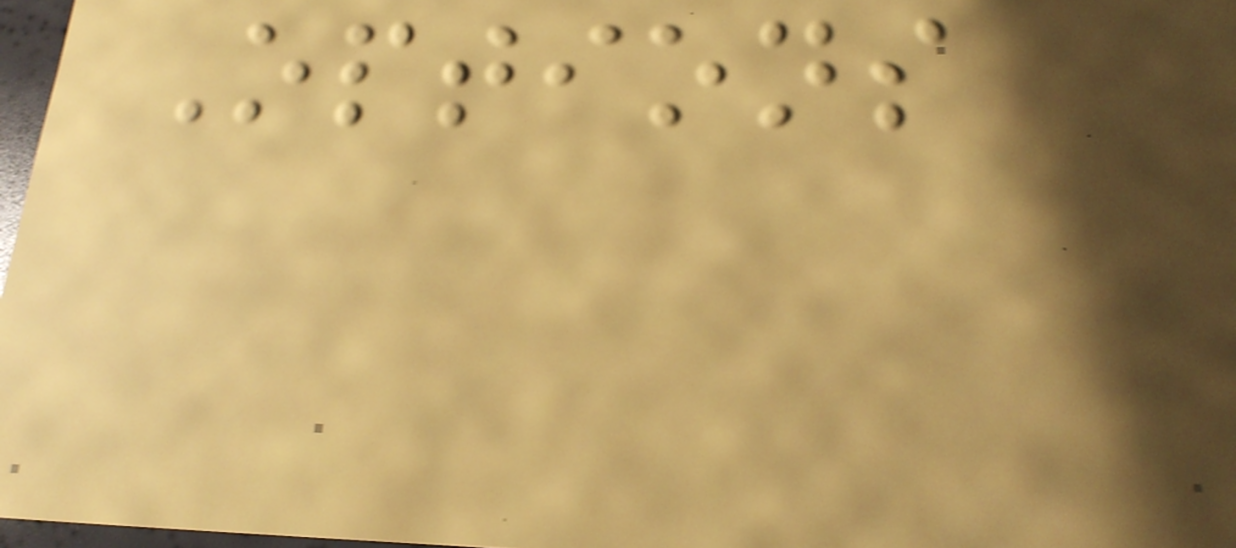Options
